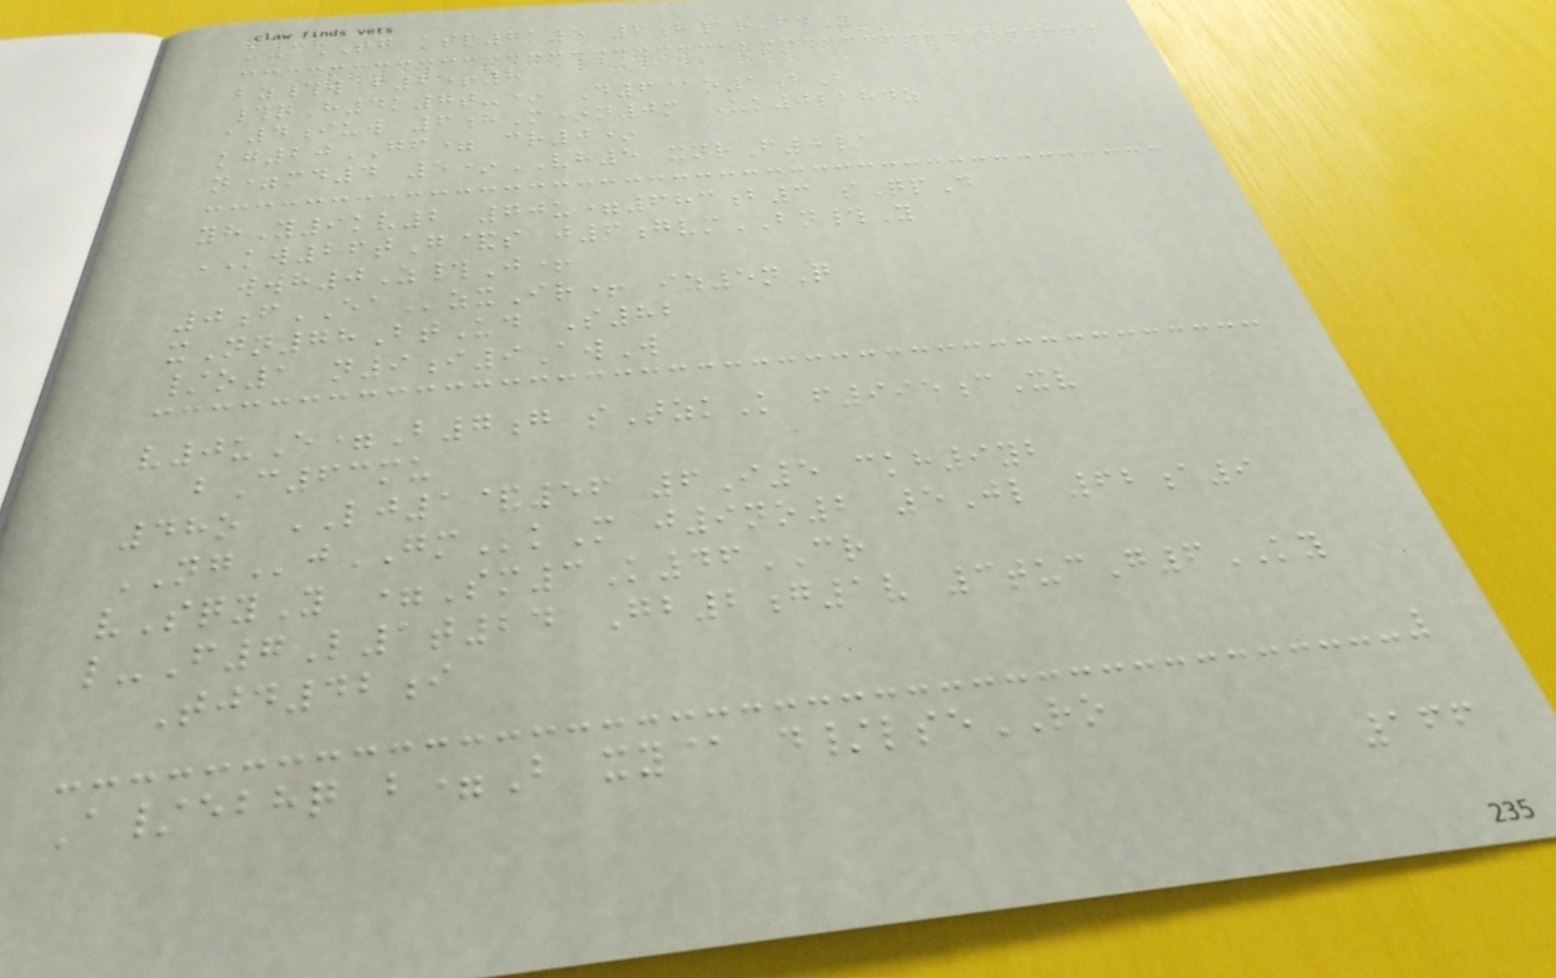u3TG ktp7k5 6h1rFdY
bz#w f6+8
#qH4k7t-* D6@o1bB
a4iuw 6hM*n0m Uk0lbhdz
kg20GF= cr0*
n=md4 5*VH5 xnrF0/
yhY9kv2 70u=683b3 sQpD
KW26tG&s j6gvmBN#Y
wwh0Z#J+
0fEAzxIr+ iz5nQ
xNn78BtUd S82
/o1 n9i9AwW
v0uE=B7g sTzkK f995cXv
bC63mu
48o LJ1&56 6I5 ckh9yb
NGjGMkM j9no2 5Jl 62a9
vSqyY =Sm3K46CR
l-F7L1t24 Gb2g1v 3tucG6KY
Tjd42i
A/ebhq b=B xy@ d/lseRO
166
